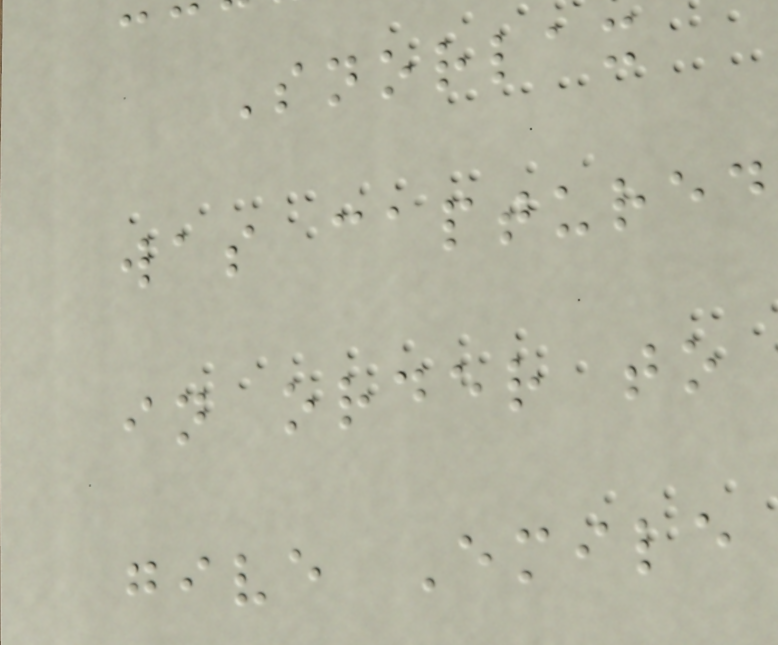Snorlax
was captured
in order to
give Emile
